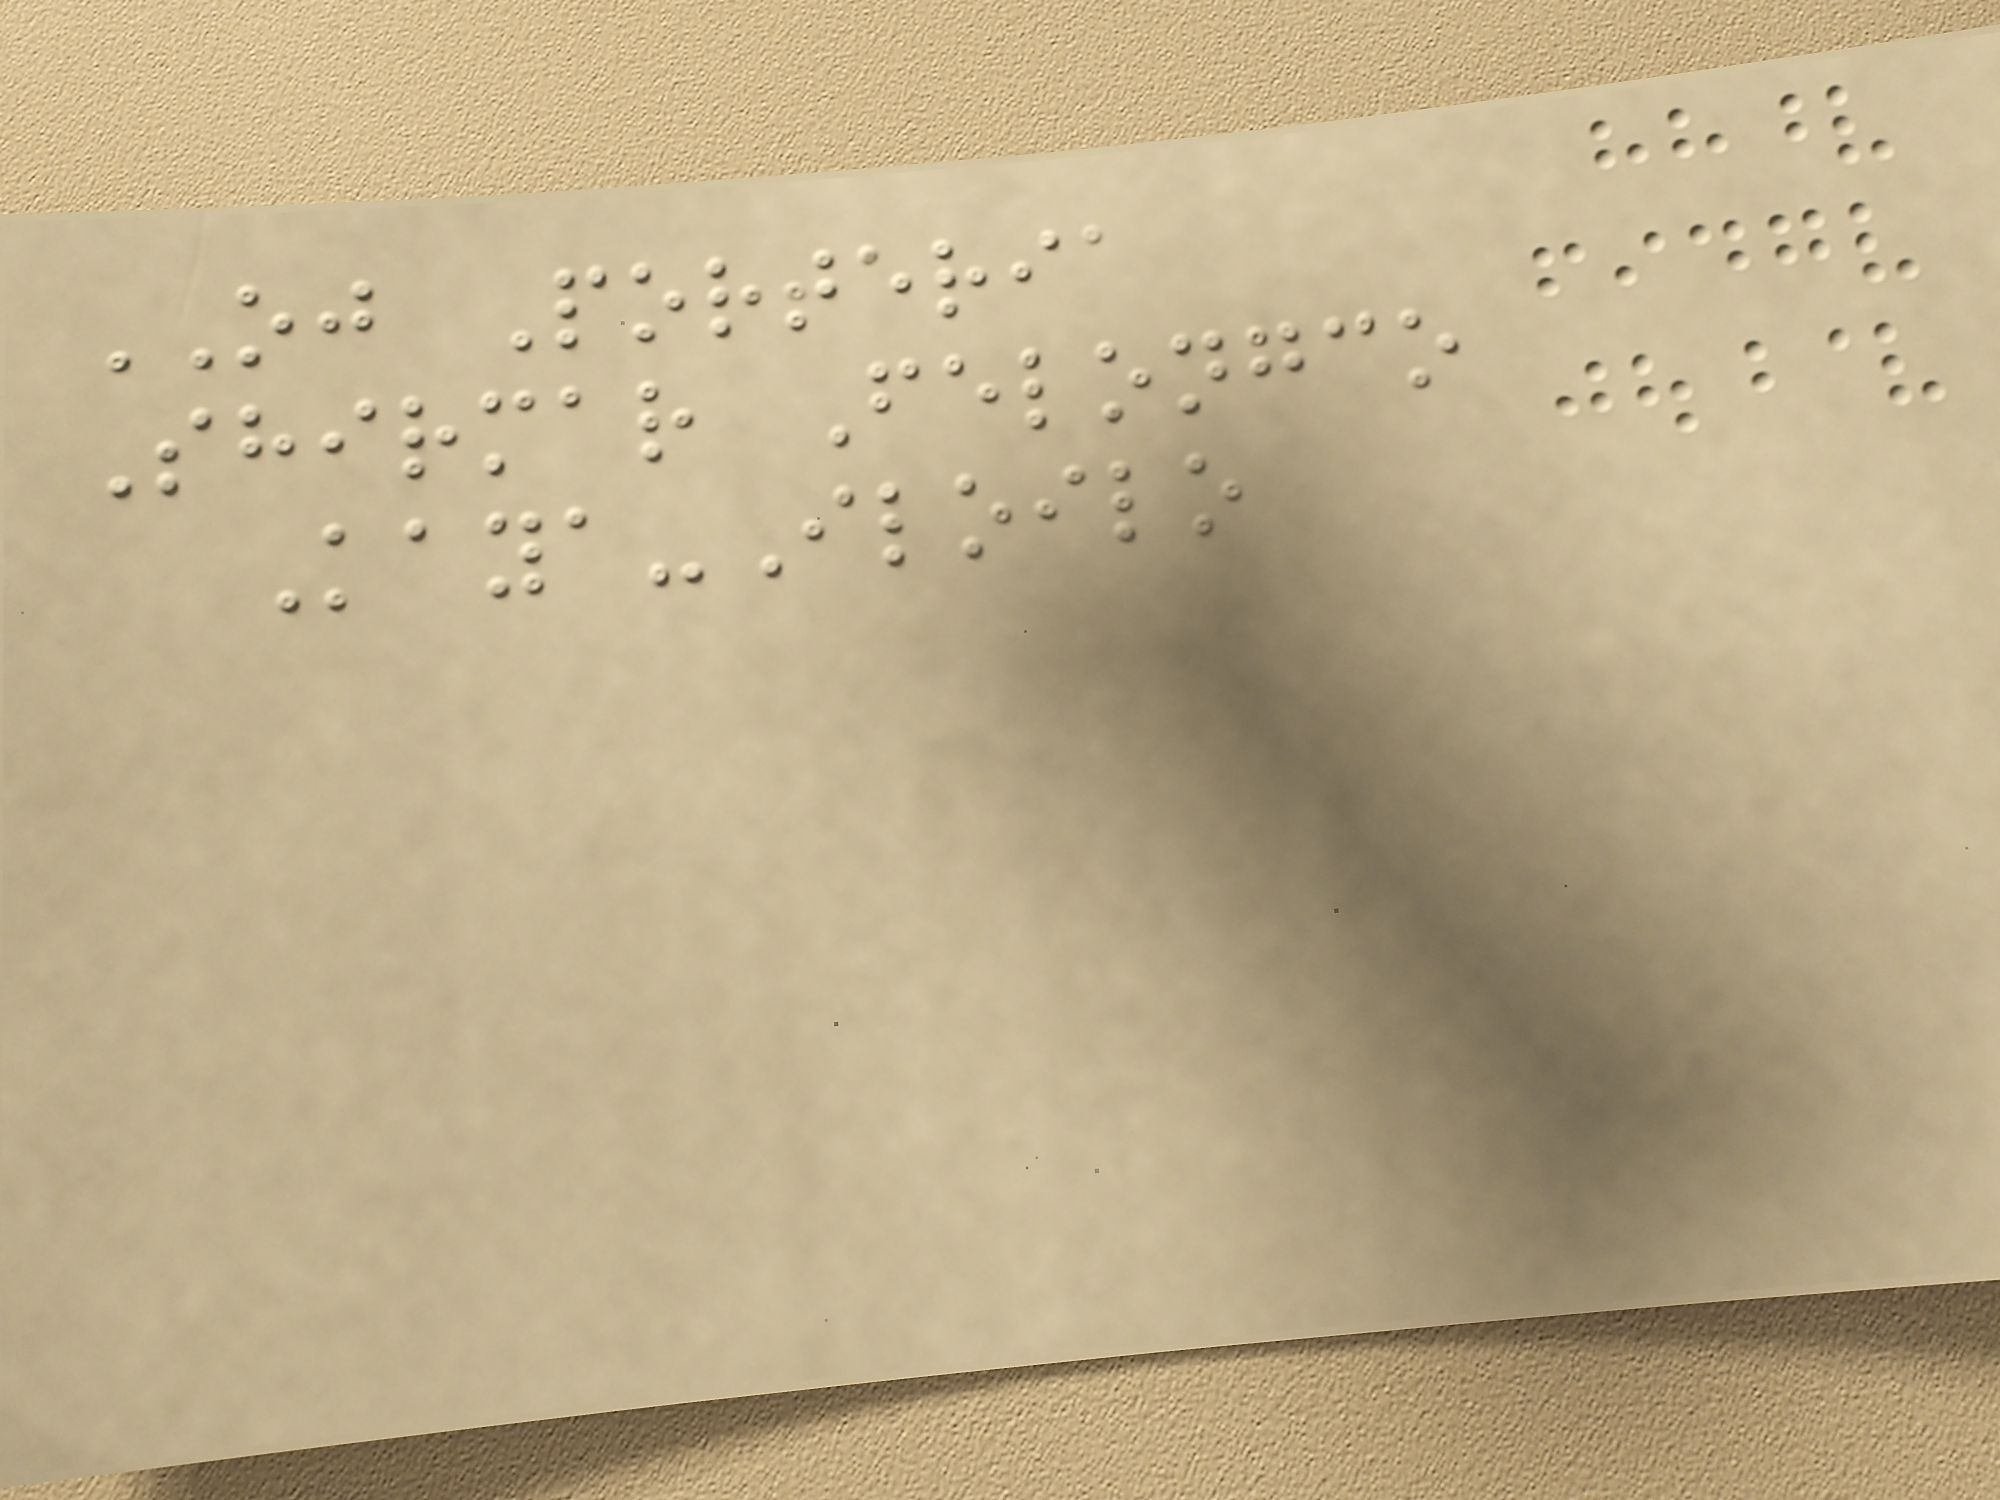OJ Porteria
Shirmar Felongco
Kaya-Iloilo
